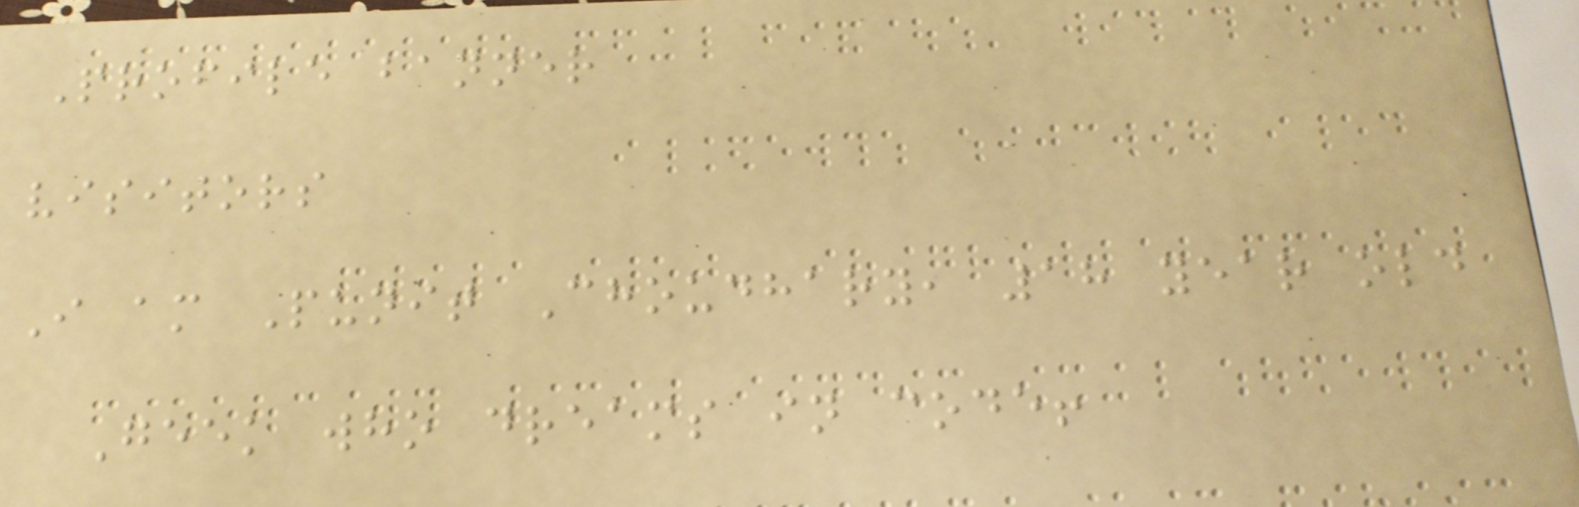Profile banner
visitors
I am Punit Choudhary, 18 year old
Geek who dreams in code!
